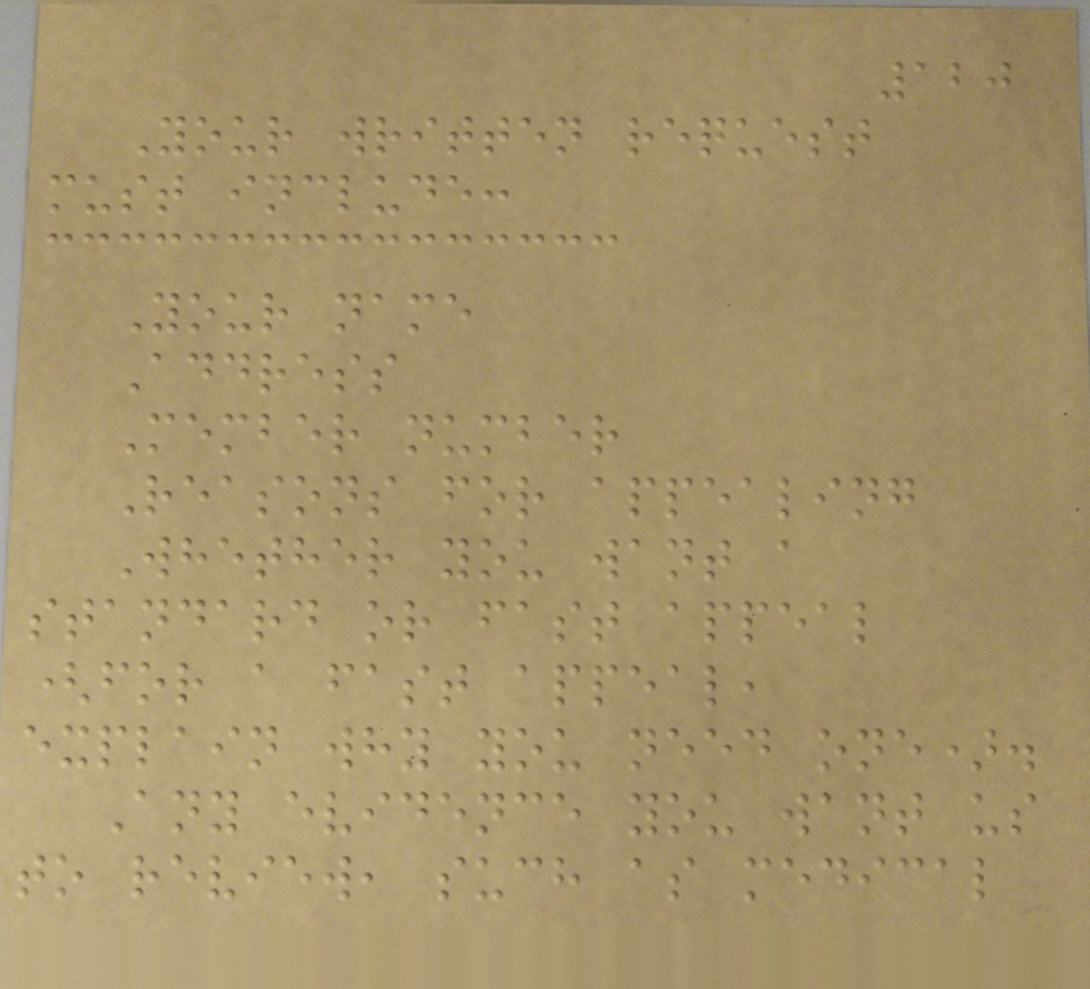120
Your written request
must include:
Your name
Address
Member number
Reasons for appealing
Whether you want a
standard or fast appeal
(for a fast appeal,
explain why you need one).
Any evidence you want us
to review, such as medical
